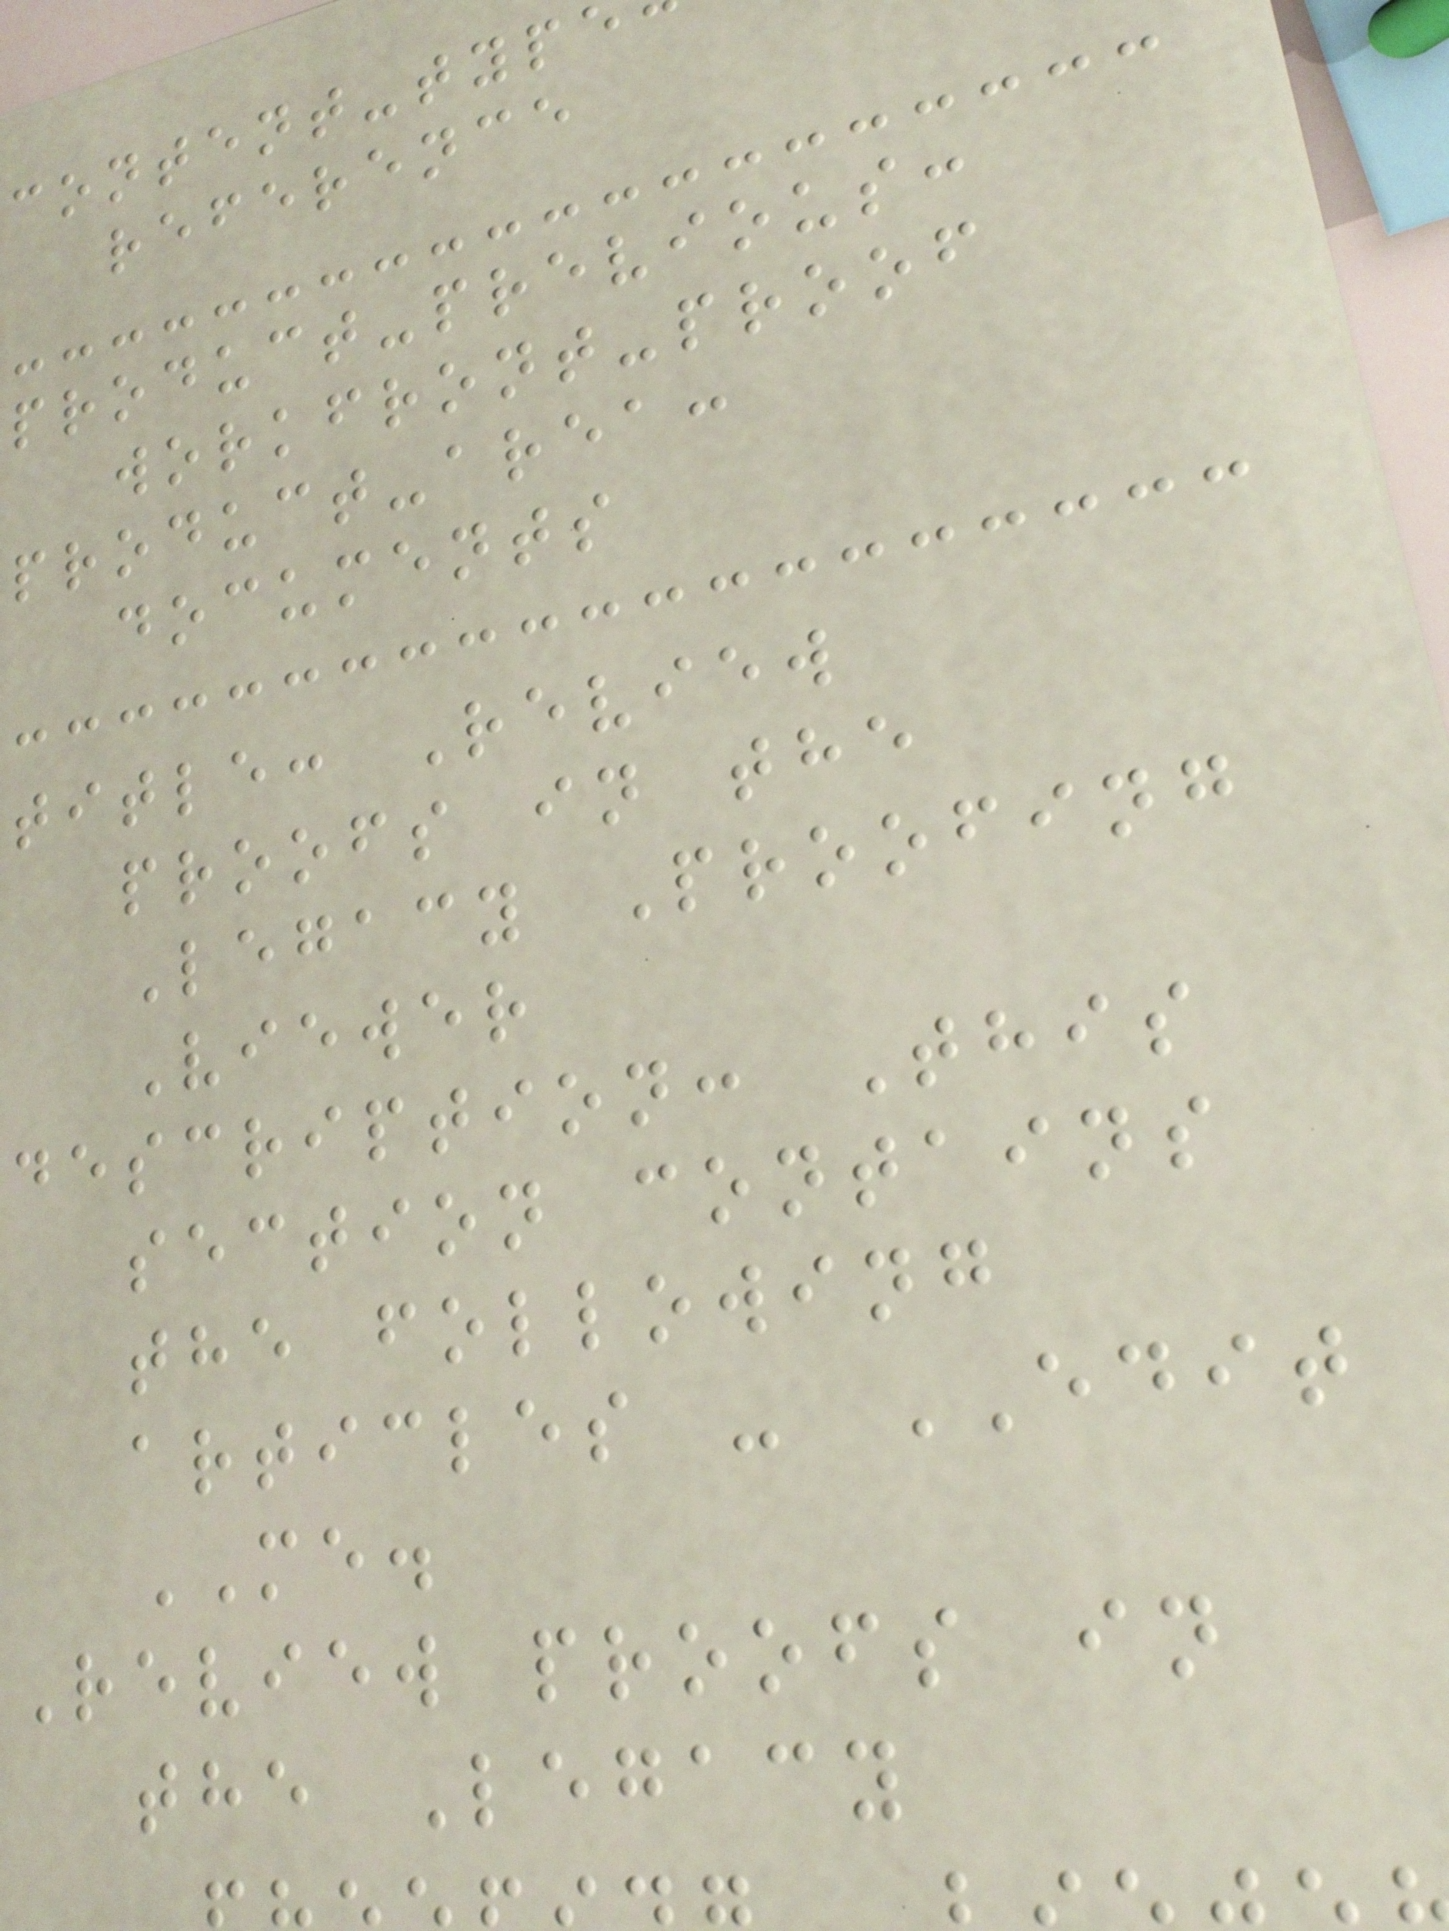content-typ
reference
product-previous:
workfront-proof
product-area:
documents
title: Review
proofs in the
Legacy Proofing
Viewer
description: This
section contains
the following
articles - EDIT
ME.
Review proofs in
the Legacy
